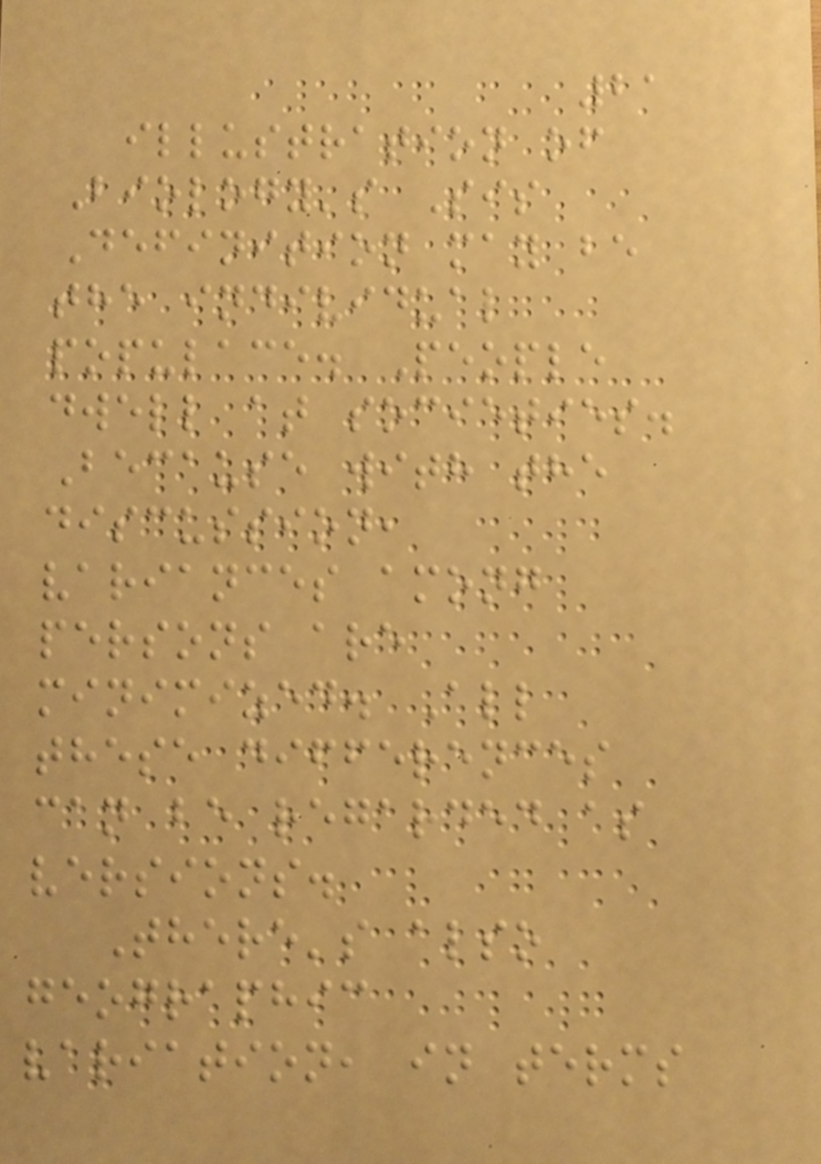21
illustration of
Biology's Sis
Definition may be
the individual
populace. People
dwell at societies.
Because with the
discussion,
variances among
persons are
minimized. All
these differences
can be regarded as
versions.
There's also
geographic
variation, in terms
